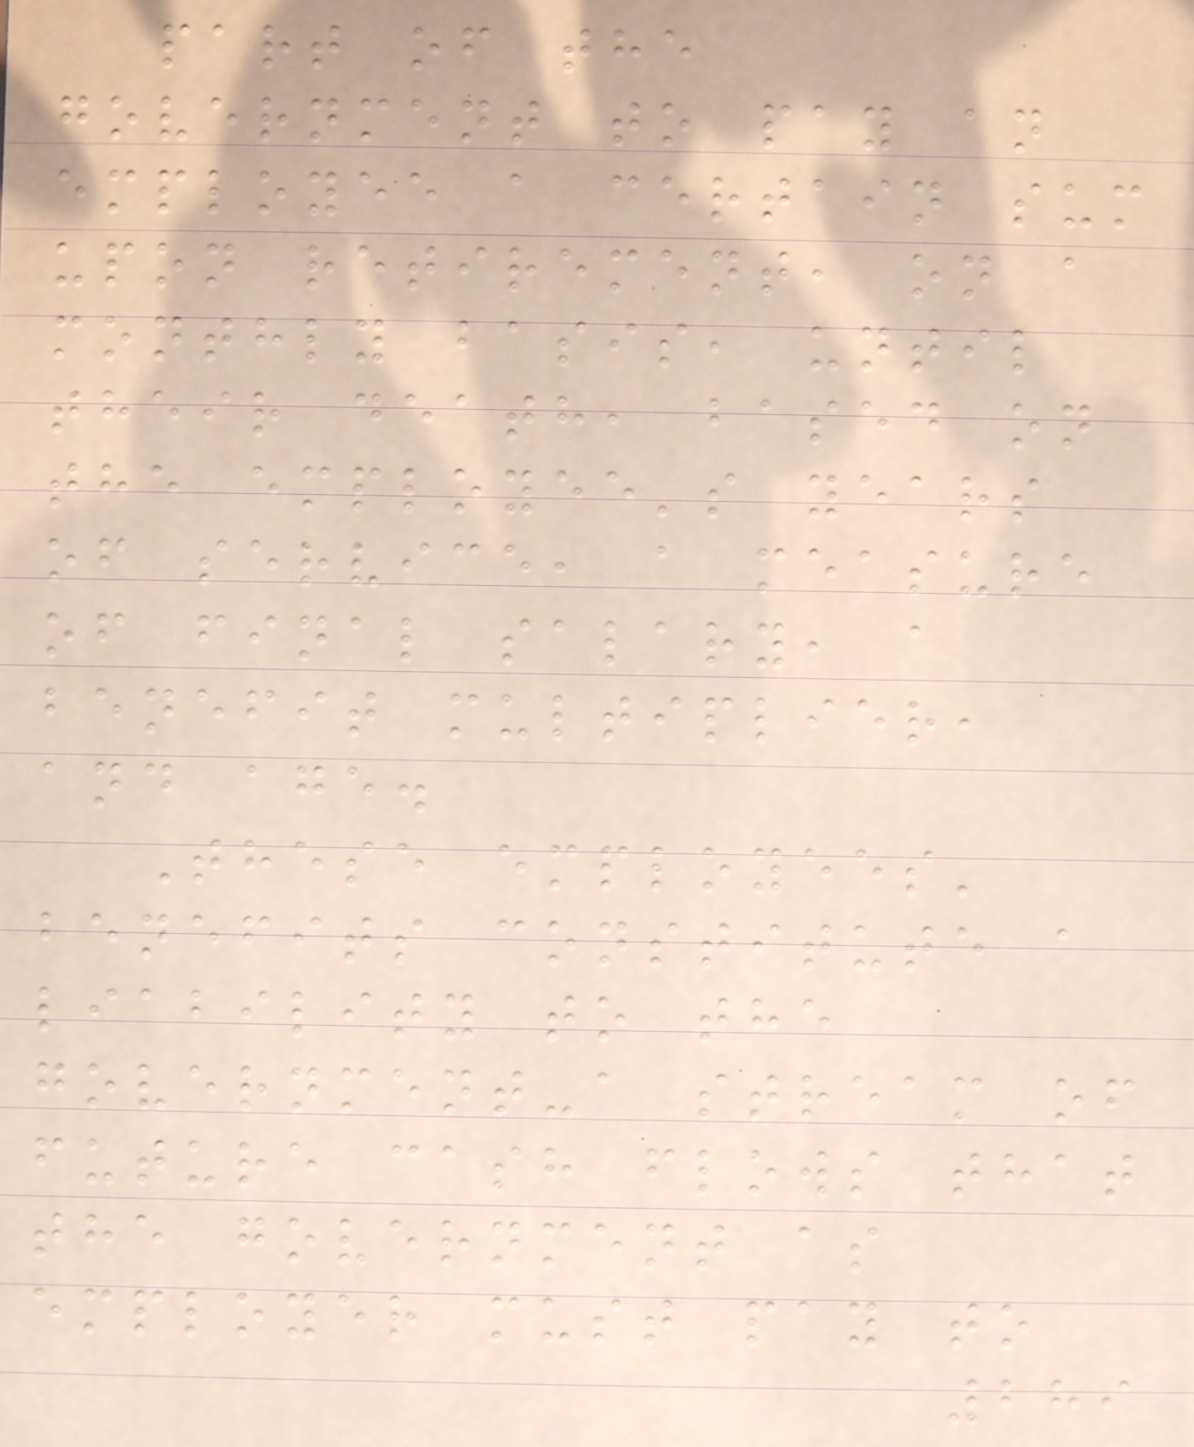part of the
government to pay an
employee a certain sum
upon retirement, on a
monthly basis, until
their death, based on
the employee's years
of service, a measure
of final salary, a
benefit multiplier,
and age.
These employees'
benefits constitute a
liability to the
government-a stream of
future cash flows that
the government as
employer must pay to
289
